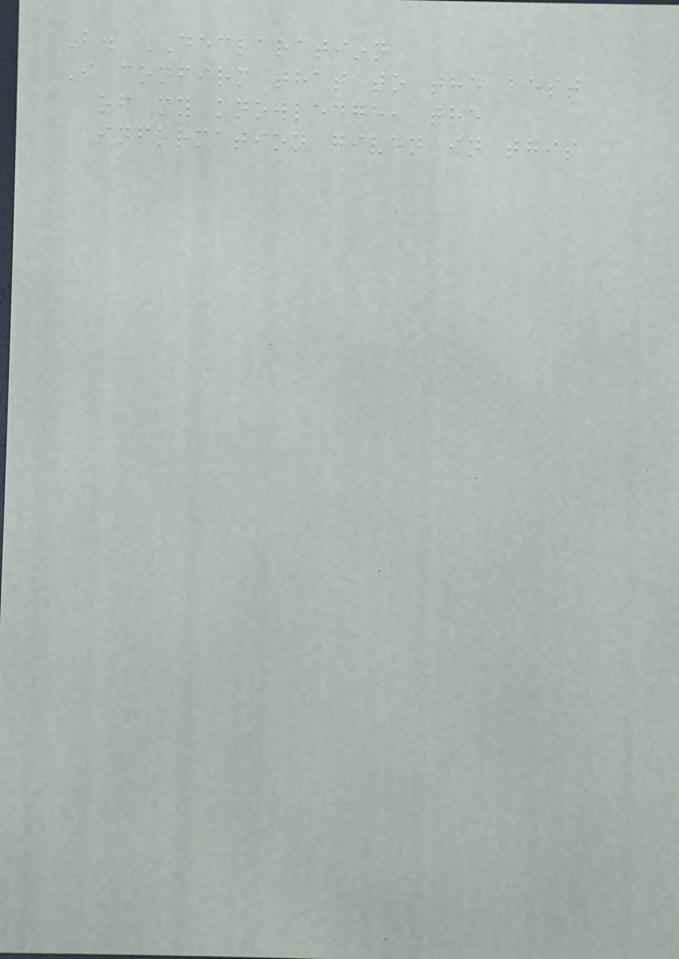B. DECLARATION
I confirm that to the best
of my knowledge, the
information given in this
